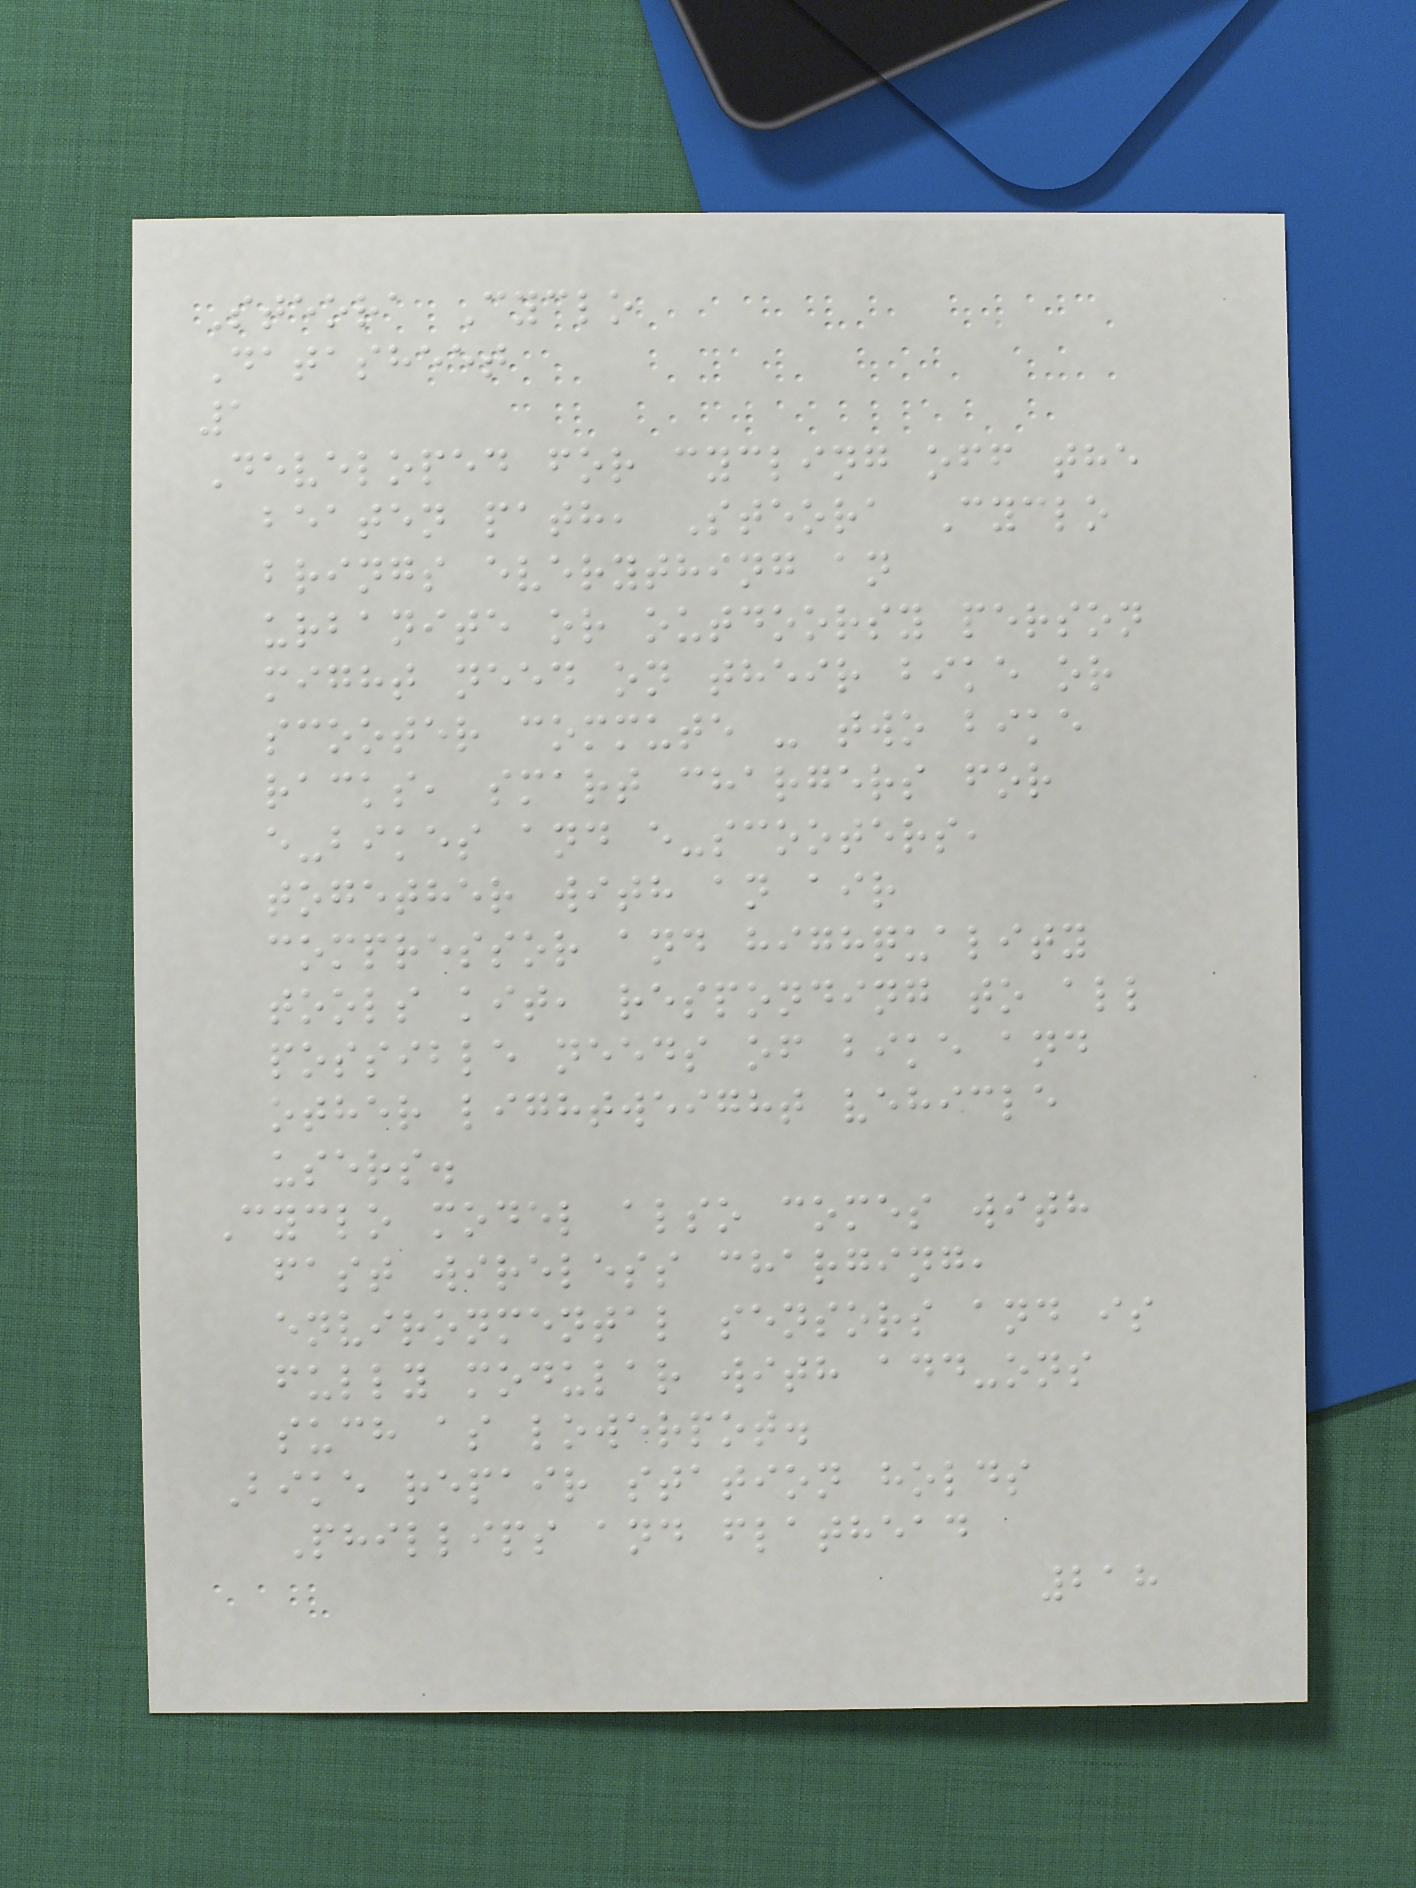Steora Cyclo
Datasheet
1
Developed for cycling off the
beaten path, Steora Cyclo
brings everything an
urbanite or outdoorsy person
might need on their bike or
scooter commute - two bike
racks, smart chargers for
e-bikes and e-scooters,
together with an air
compressor and highquality
tools kit, responding to all
possible needs of bike and
other lightweight vehicle
users.
Cyclo model also comes with
fast wireless charging,
environmental sensors and is
fully modular with add-ons
such as lowerpot.
Bike repair station holds
Phillips and flathead
218
